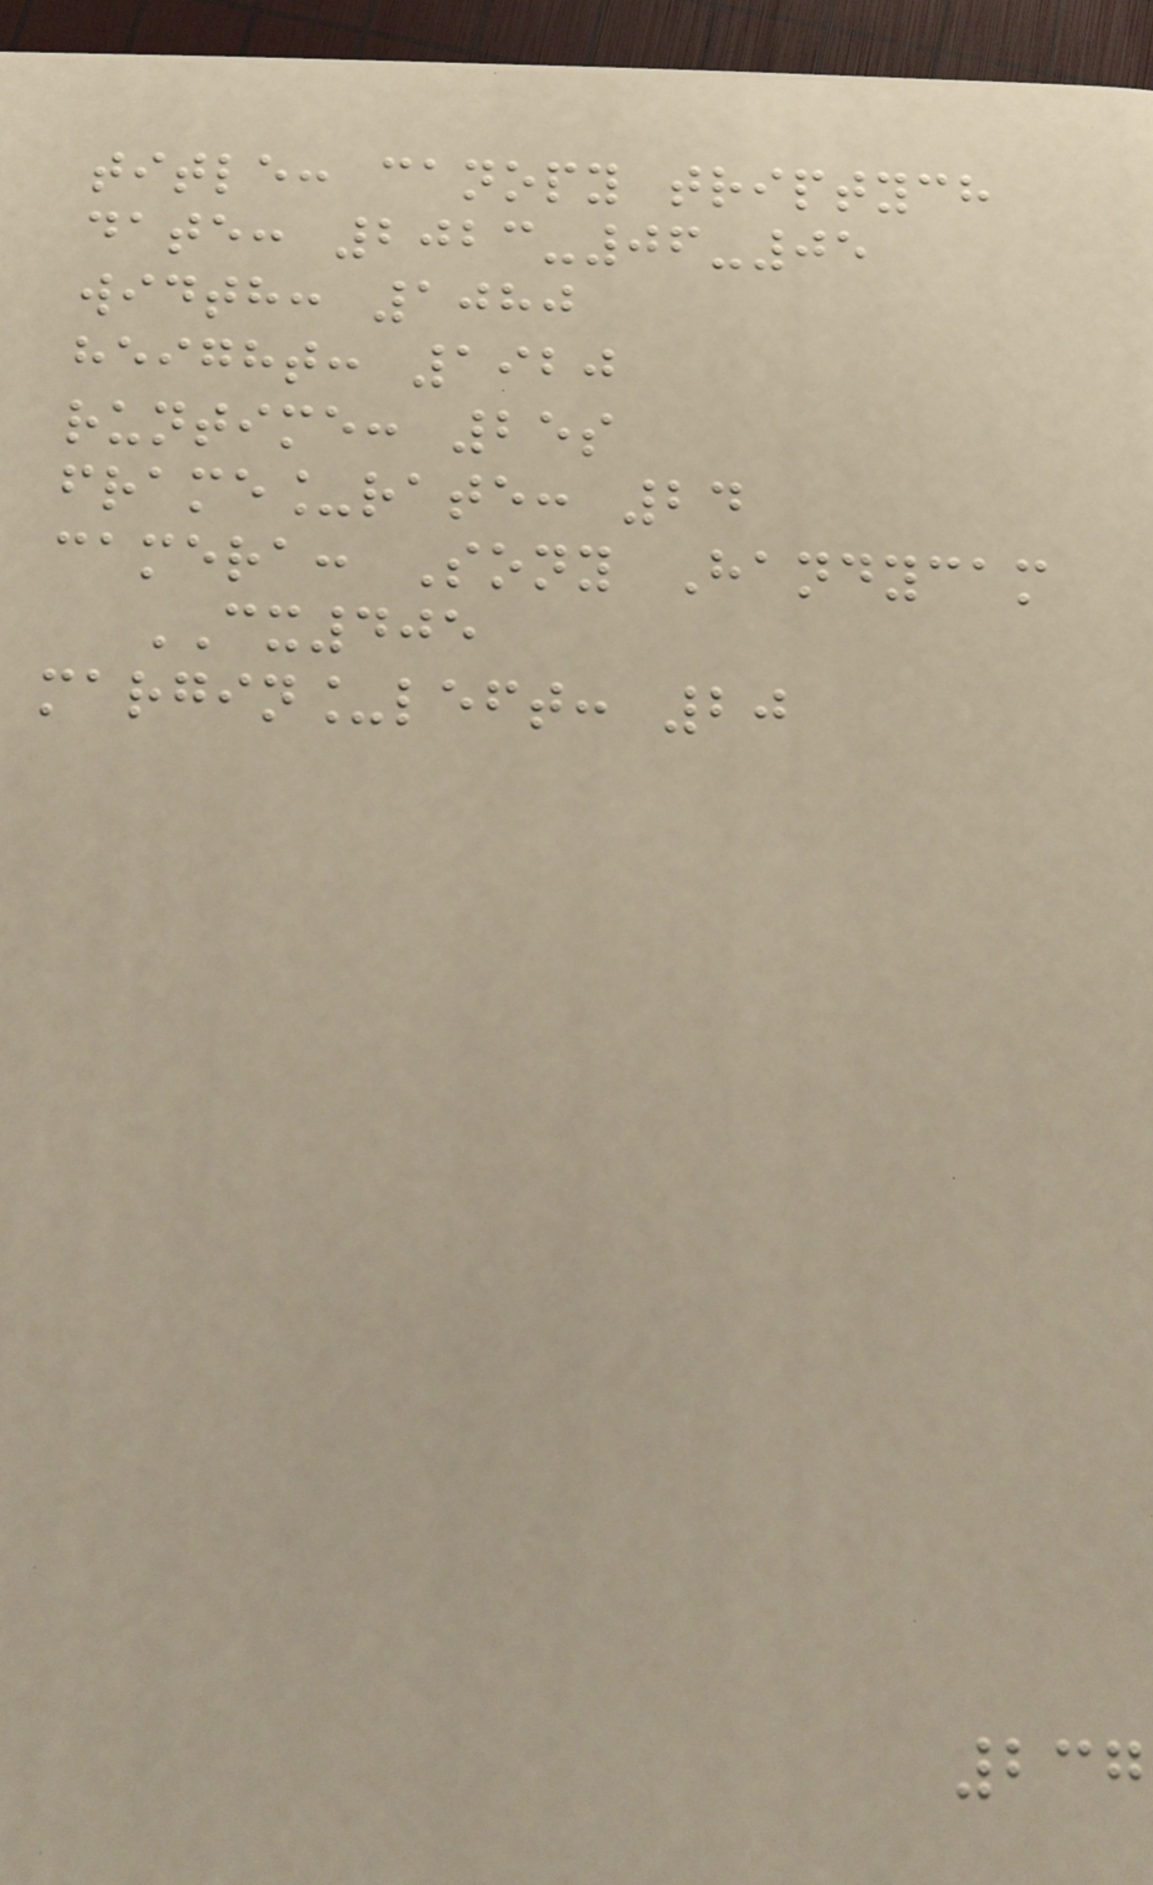title: canopy triptych
date: 2023-06-05
width: 1080
height: 1920
runtime: 25s
frame_rate: 24
camera: Sony Handycam
CX405
margin_left: 20
237
